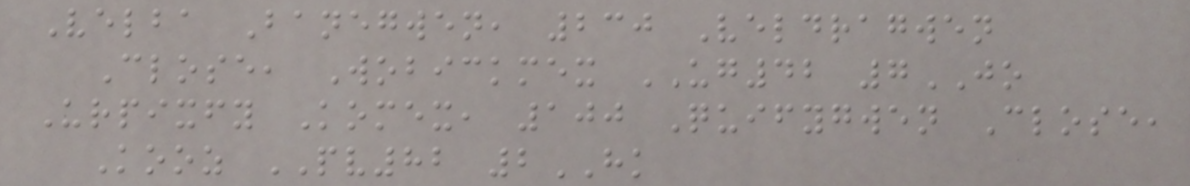Velba Banegwen, 230 Veldragwen
Close, Wobickmex UG42 7JO
Urpixfy Komex, 100 Quifygwen Close,
Kooz PV82 2HK
